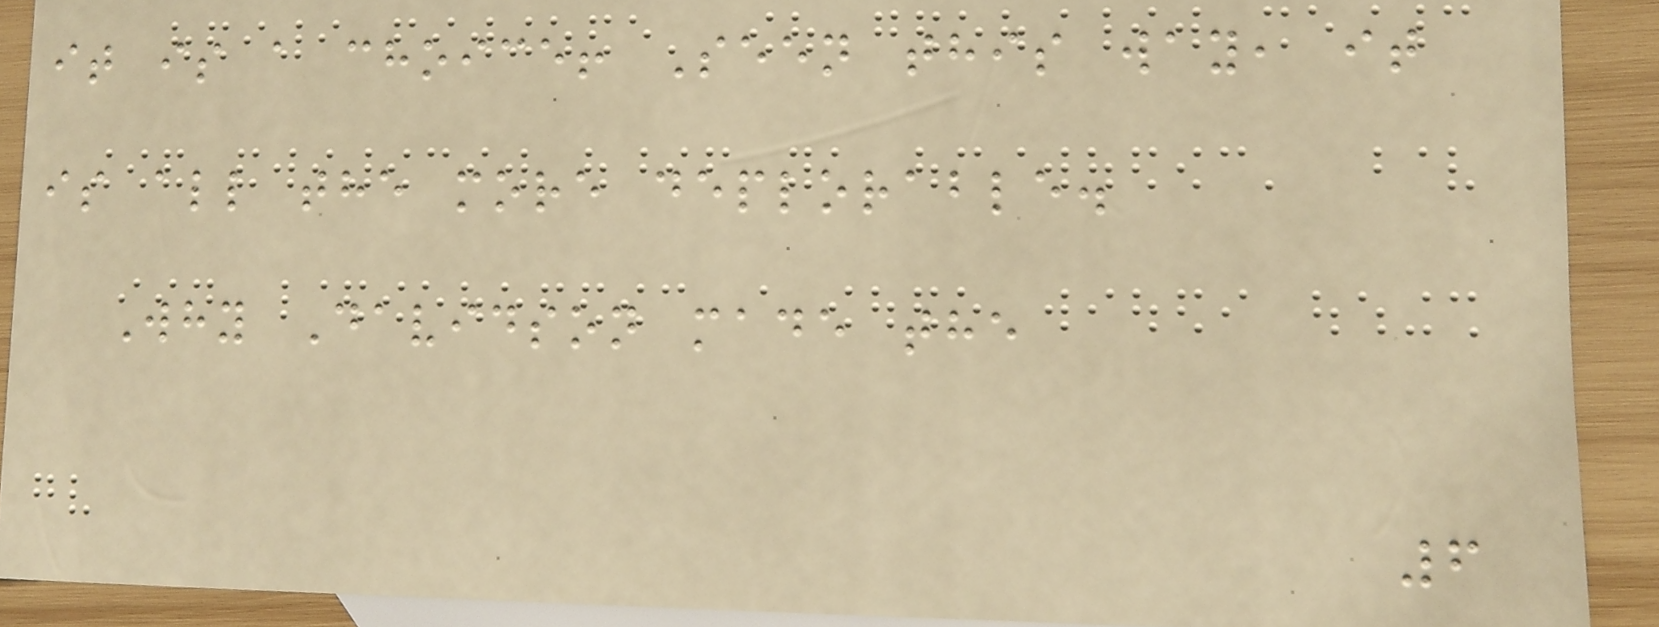it is a choice! Seen this way, it
is all the more deplorable.
Why Davidson made the
6
